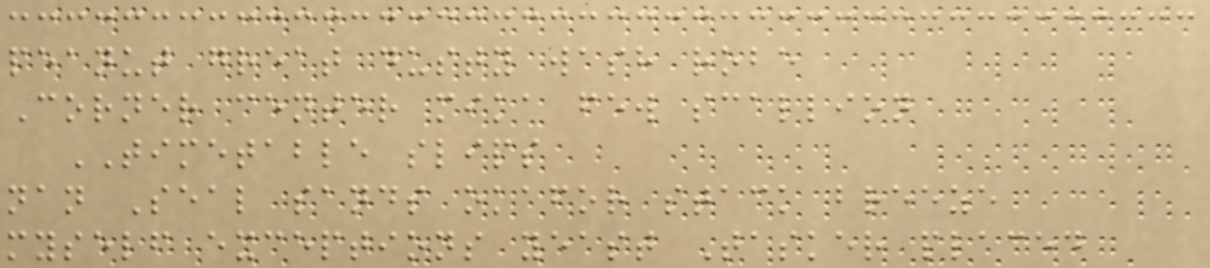peanut great dusty wash robe
Corner center mika few scallion
TIMETABLE slips
nan Seal sands okafor stack breeze
myself exceptions yeast Tasker placed
